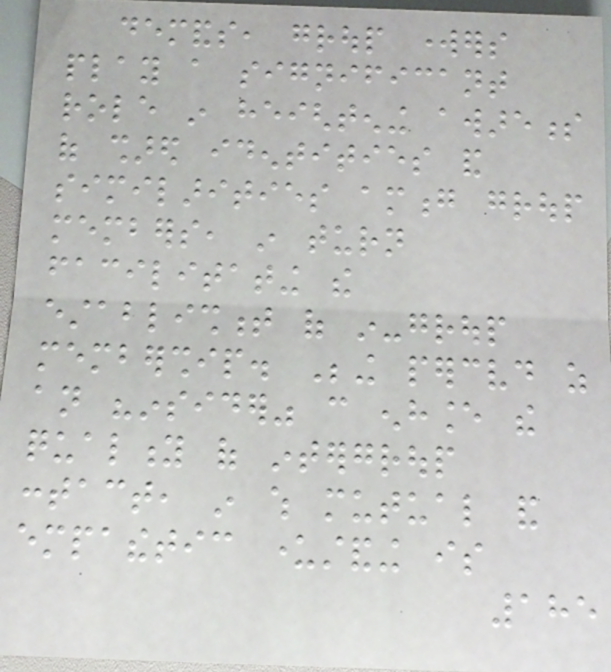demands, group workers
play a significant
role in heightening awareness
of shared identities and
similarities among group
members, in turn
facilitating the
establishment of in-group
membership. Being perceived as
an "insider" can enhance the
quality of intergroup
contact, in which mutual and
empathetic understanding is
185
